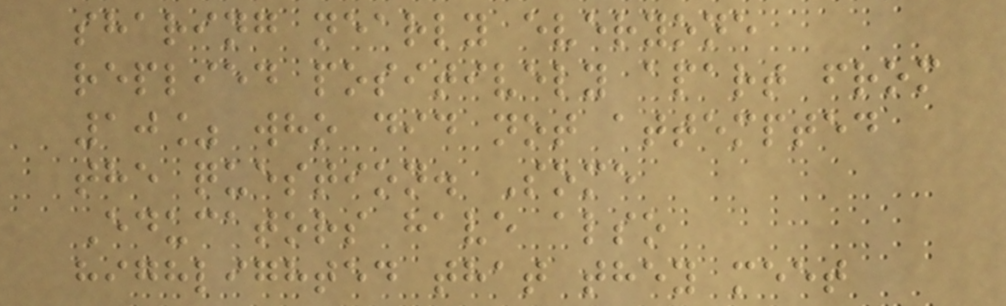sharing nearly everyone
replied positively apart from
10% who did not attempted
the question. Some
Educators have also
highlighted that they meet
